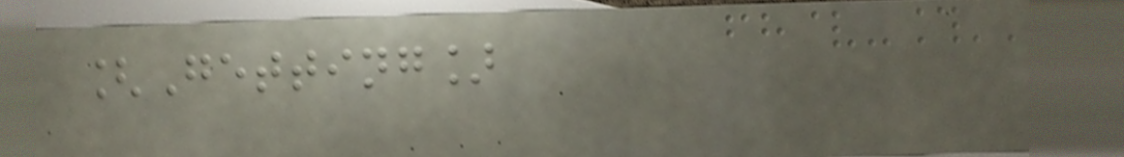[Getting]
